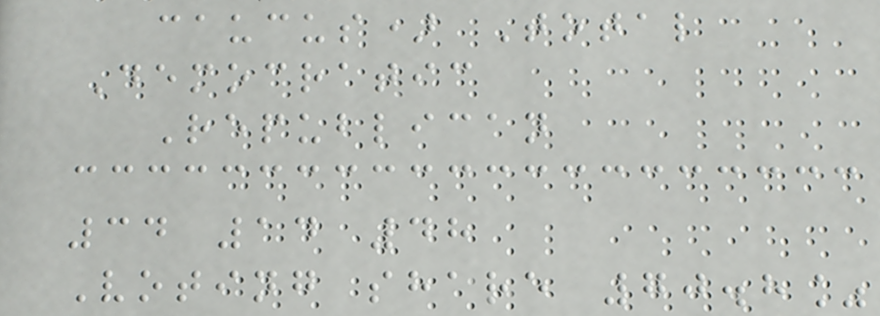caucus) Total
Democratic
Republican
34 14 48
Voting share 70.8%
